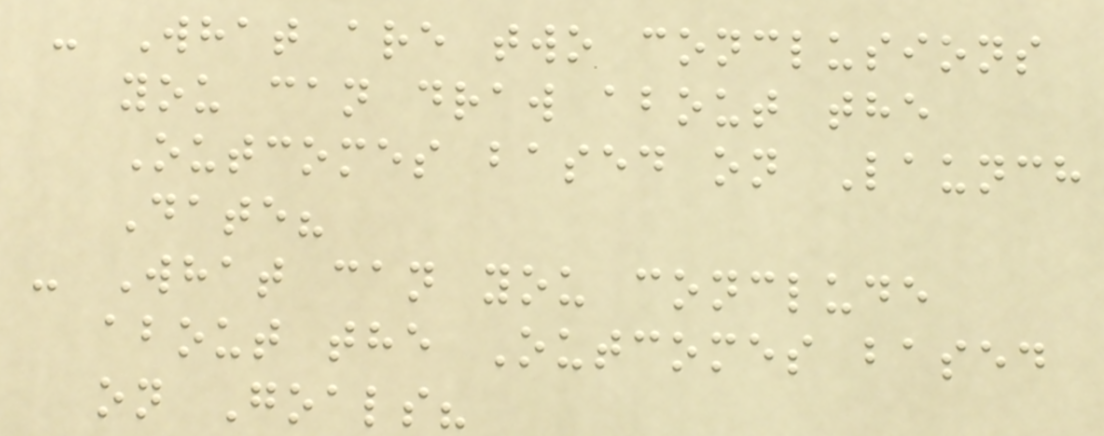- What are two conclusions
you can draw about the
Outcomes based on Launch
Date?
- What can you conclude
about the Outcomes based
on Goals?
